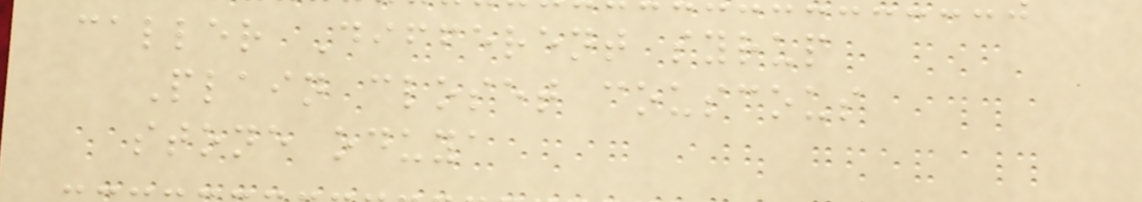caller Different syrup
Plain closet couscous
stone oduya
